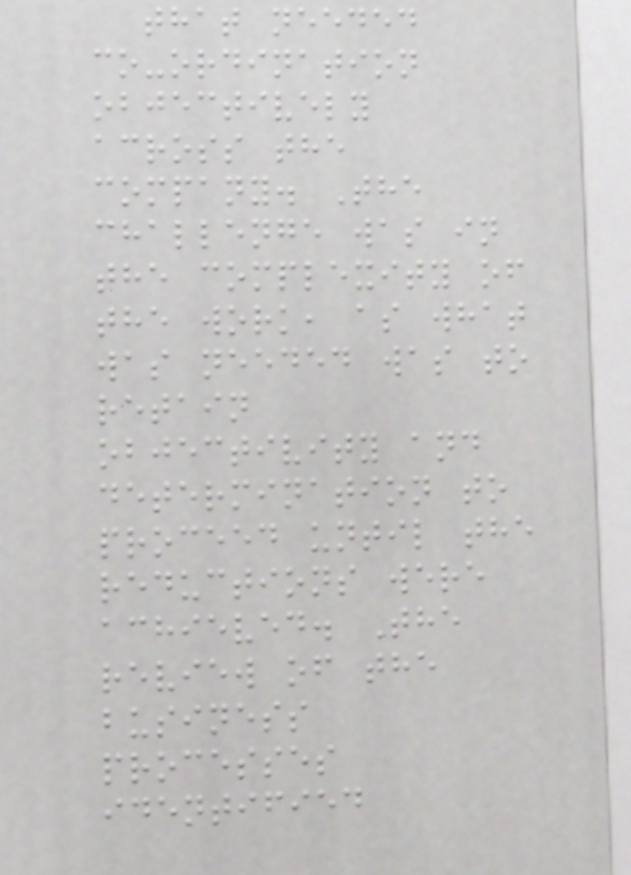that needed
co-ordination
objectively
across the
company. The
challenge was in
the complexity of
the work, as what
was needed was to
retain
objectivity and
determination to
proceed until the
reductions were
achieved. The
review of the
business
processes
identified
